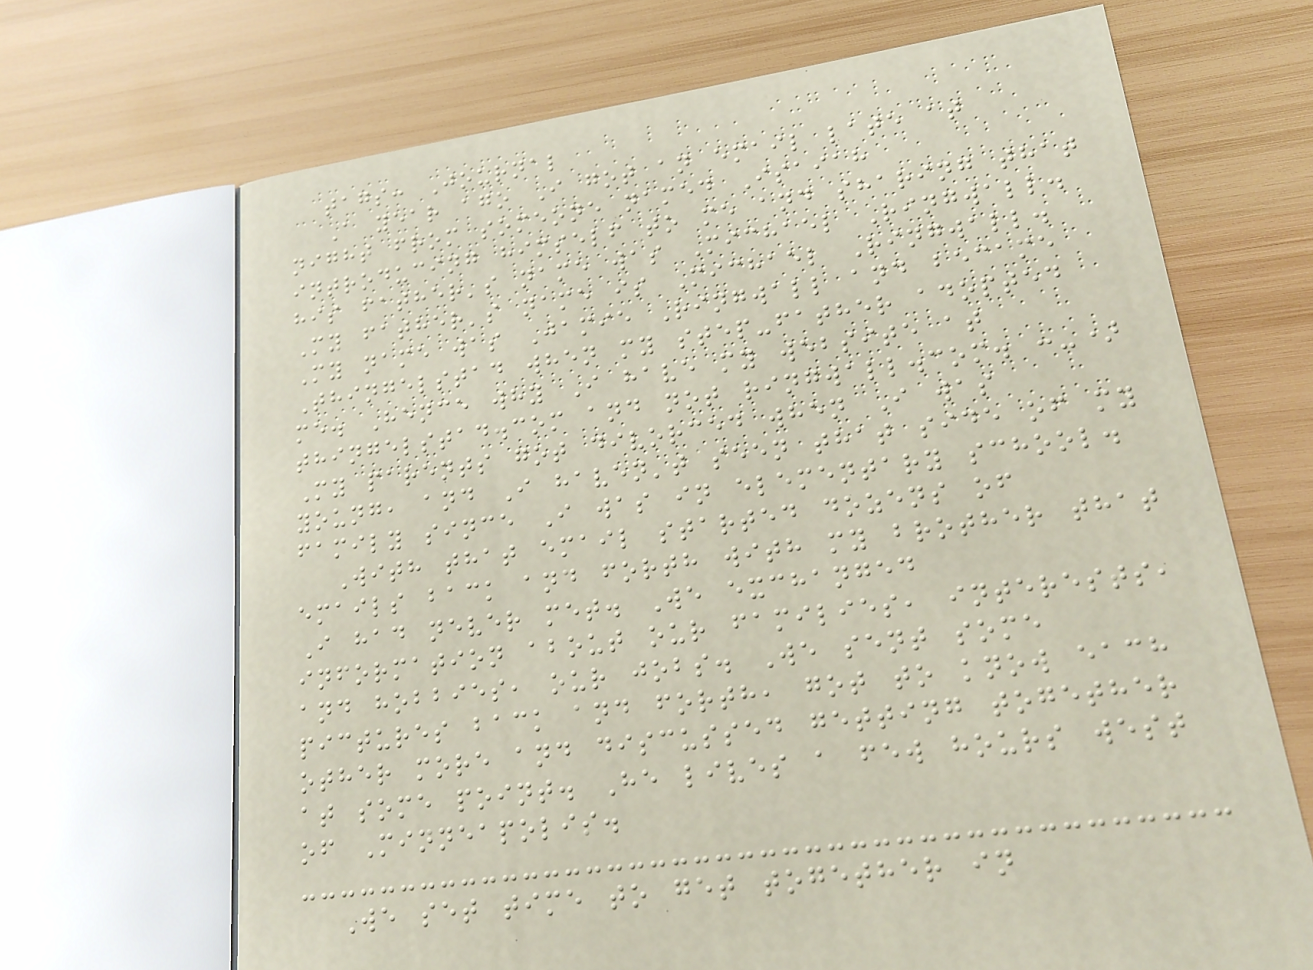tags: Journal
A year ago I got an email late at
night from someone named Isaiah
introducing himself to me and sharing that
his father's name was Michael Ringwall.
My father's name is Michael Ringwall.
My name was Jamie Ringwall and became
Thingelstad when my step-father adopted
me. Hence why I have my website at
thingelstad.com and not ringwall.com. :-)
My parents got divorced when I was
young, and I haven't seen that side of my
family since I was in elementary school.
With that email started dozens of
emails back and forth with my brother that
I had never met. We exchanged
information about our families, interests,
and hobbies, our jobs. We sent some
pictures back and forth, got to know each
other more and discussed getting together
at some point. He lives a few hours west
of Minneapolis.
We set time to get together in
